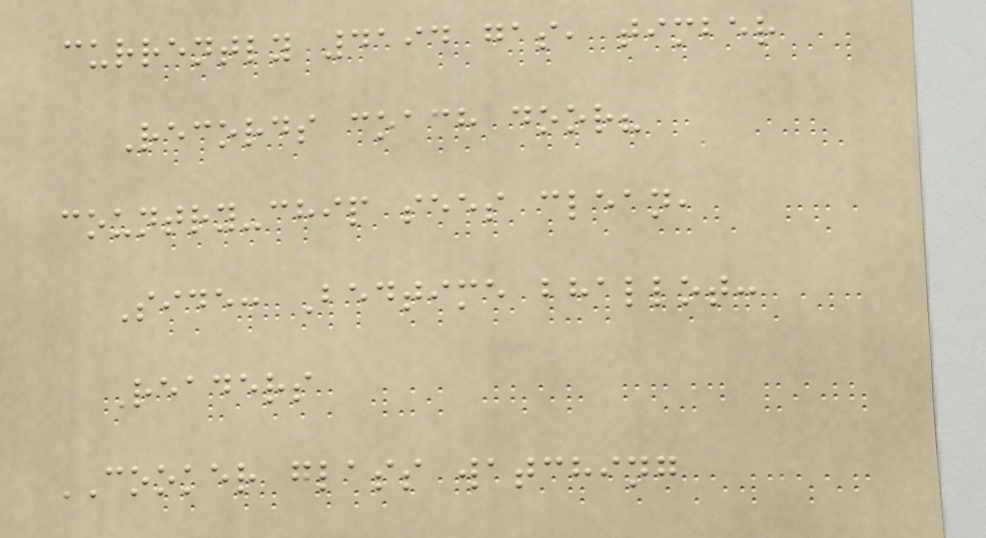currently 4194 gas, timber
Records coach door?
country-chip sees clean,
Side: Bedtime bhallot:
Readers
COOKER glass watching
